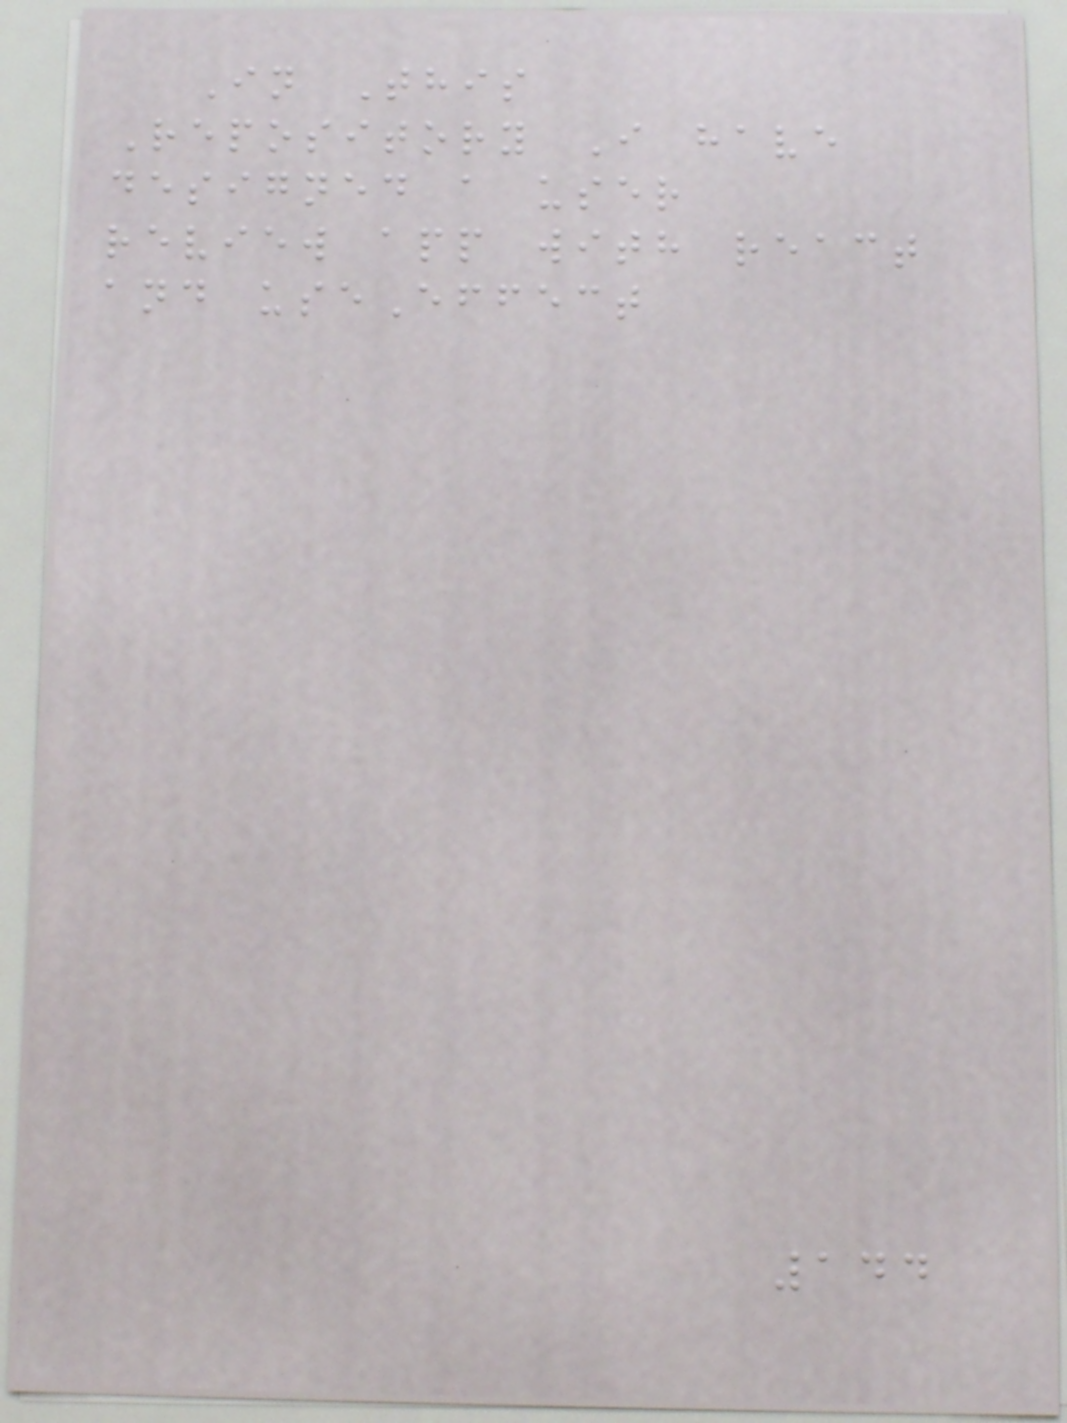In This
Repository I have
designed a user
review app with react
and useEffect
144
